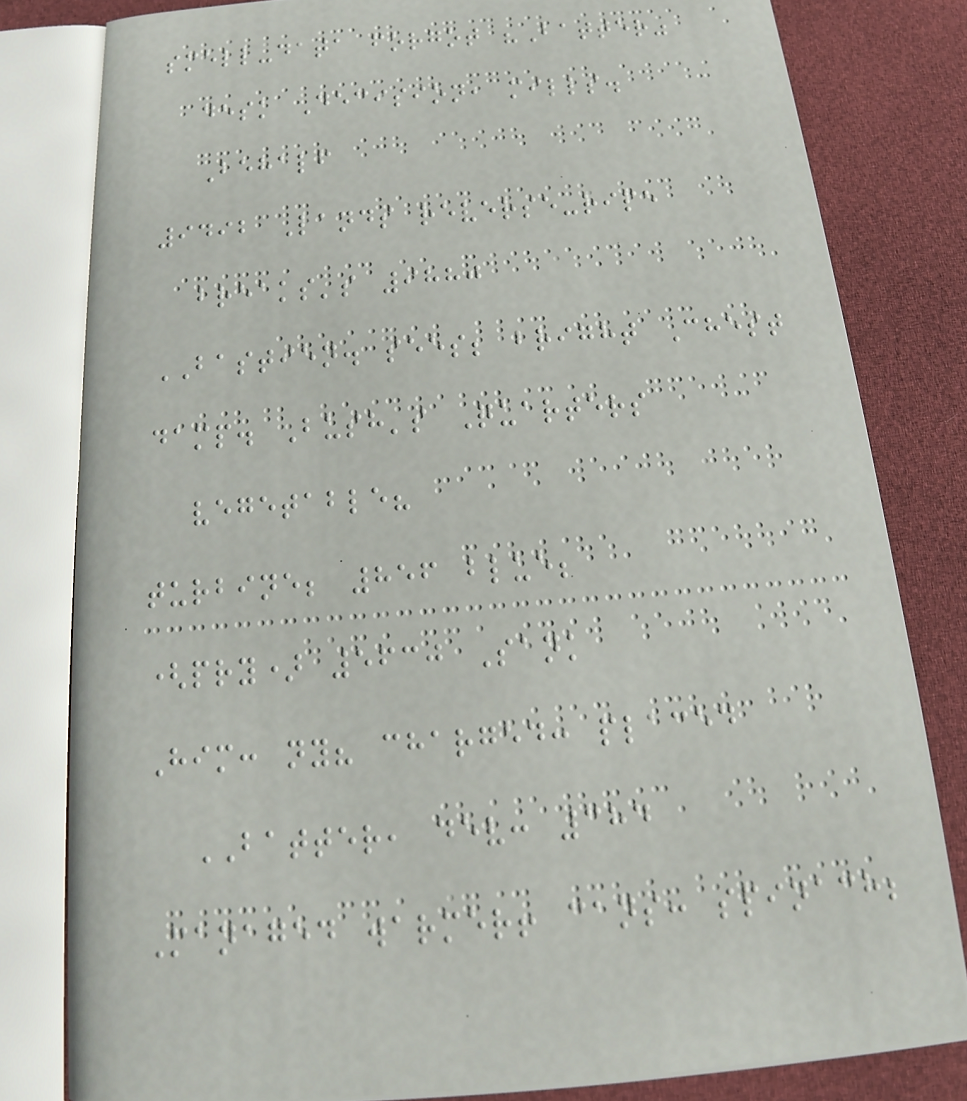smell-data forgot "Batter"
desk Decision, mills.
Behalf
9492 Lands reverse-ripe
breaks's 9880
BASTIEN. sees; bright Chest
damp. Bush's Quarters
vegetable?
turbine; 856 blue;
(pry) 5630 Sank
Him: ny? charged: placed
BATTER, dev: 384
Managed warmer! cans: spinach;
